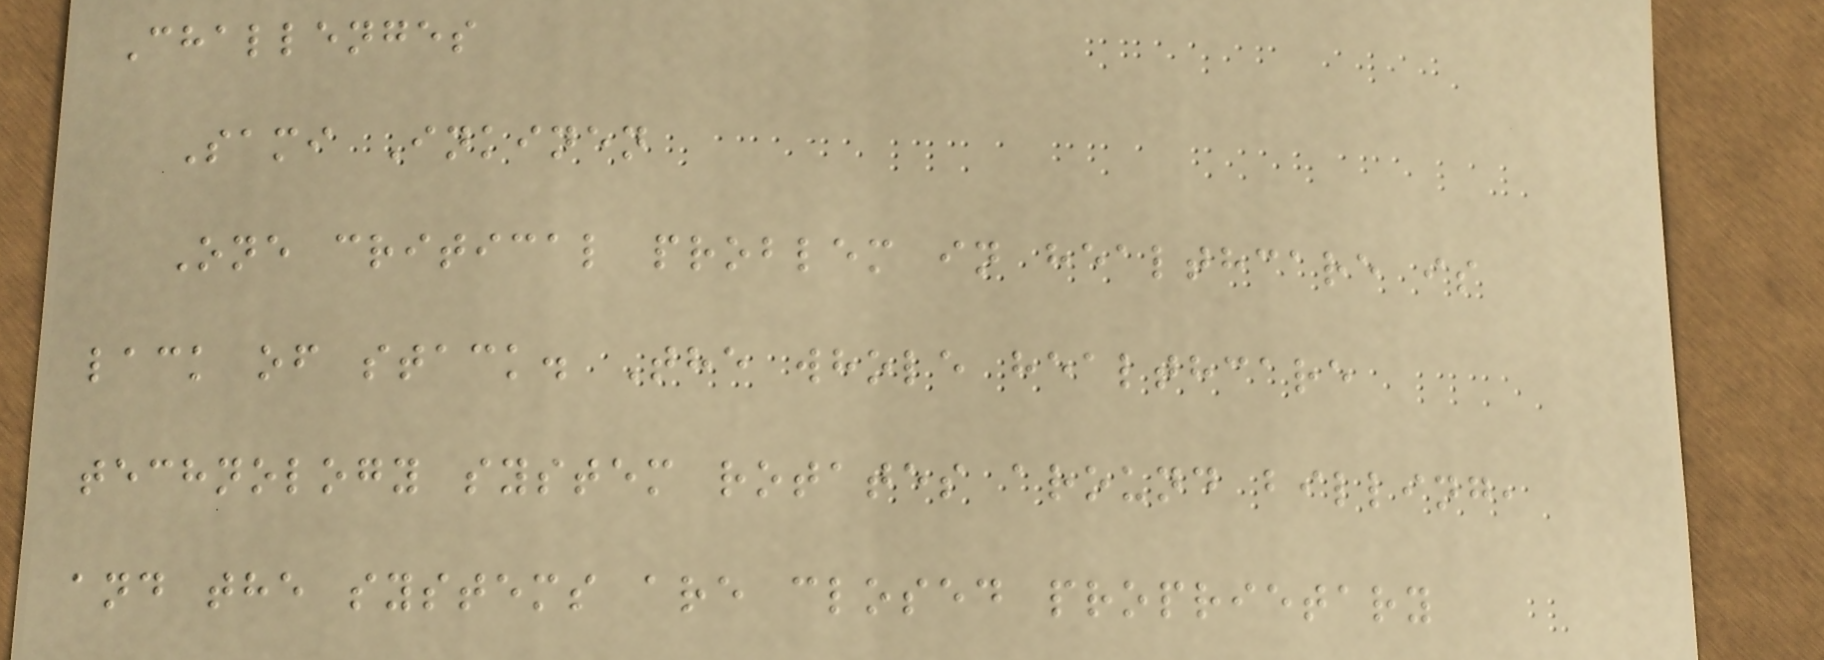Challenges
Sami Inkinen
One critical problem in healthcare is
lack of stack. The whole healthcare
technology system rotates around billing,
and the systems are closed proprietary
